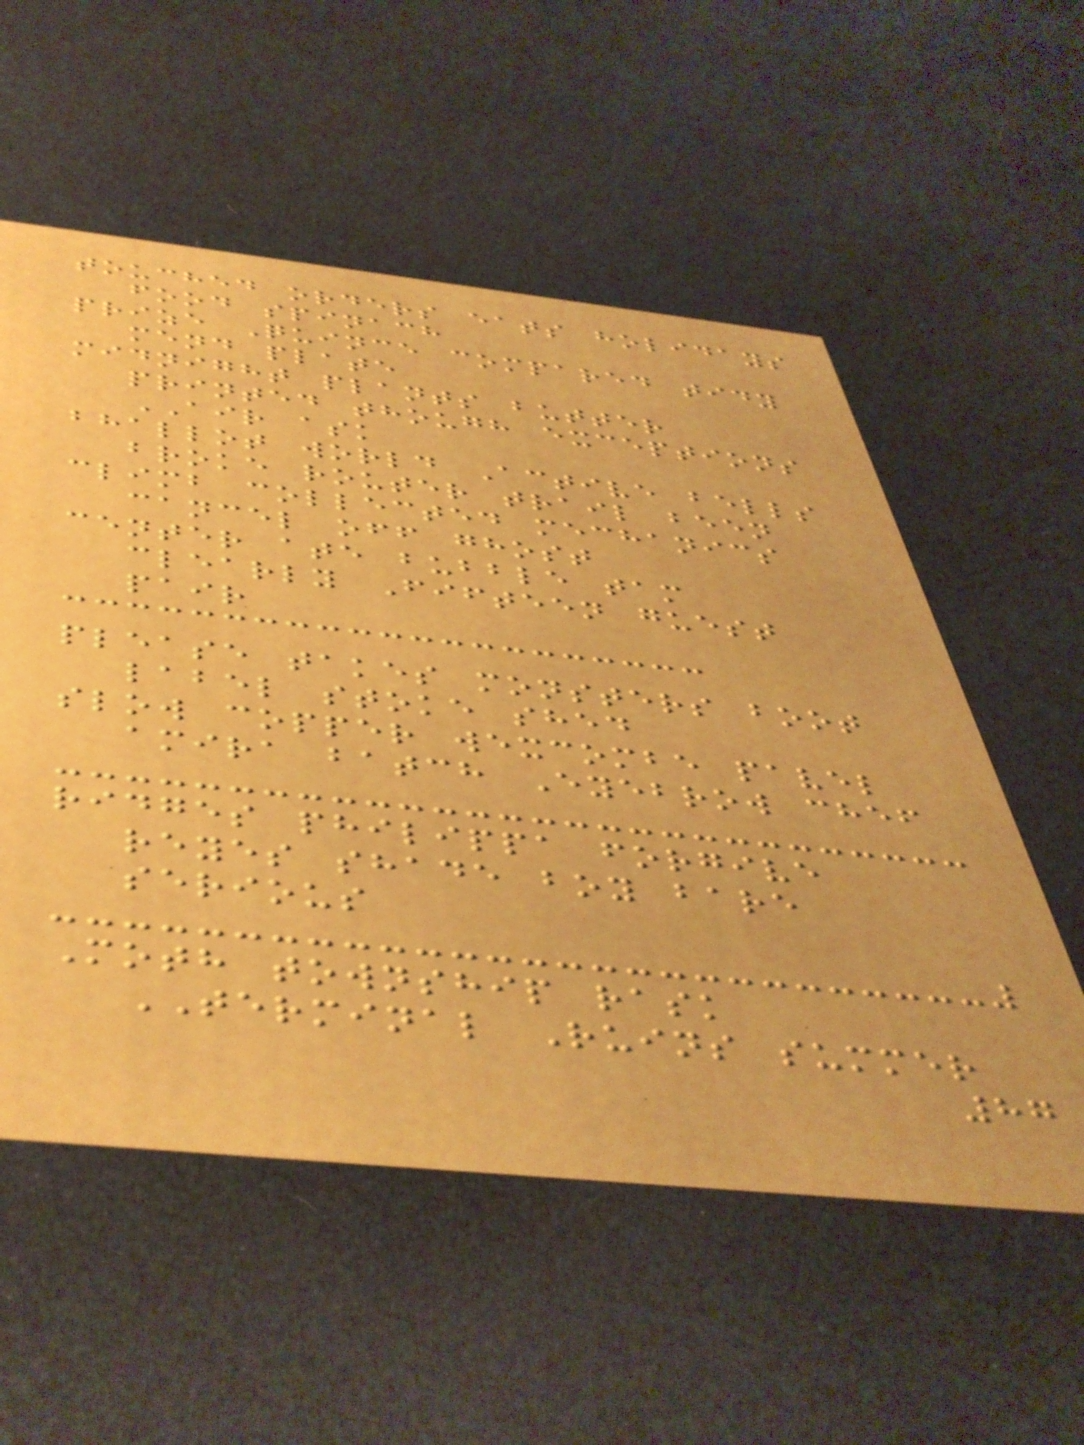touched orders eats holidays
food spinach
prize Quince compared tidy
mend plate
midnight plants butter
printed though exceptions
AIR ask
bhallot world Active bells
broke router trail been
climb collected mechanics
cancel off ghost
center ate bubble tam
clearly Fifteen guest
pair
please takes monsters boot
label stoke shed
slow copper wexcombe pavel
amira batch Eyebrow chef
ridges philippa forgive
reyes shade boy bare
serious
Moth township rask
TERMINAL Ruins summer
87
